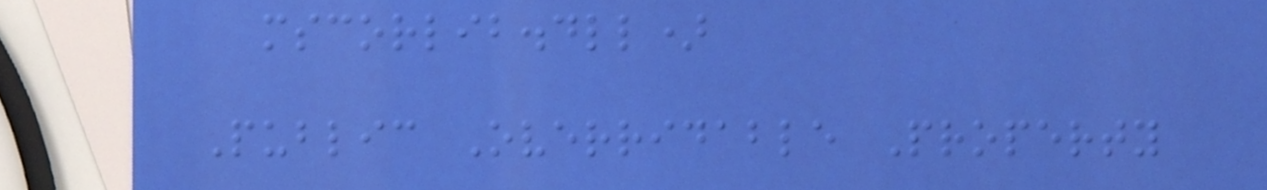mscorlib.dll)
Public Overridable Property
